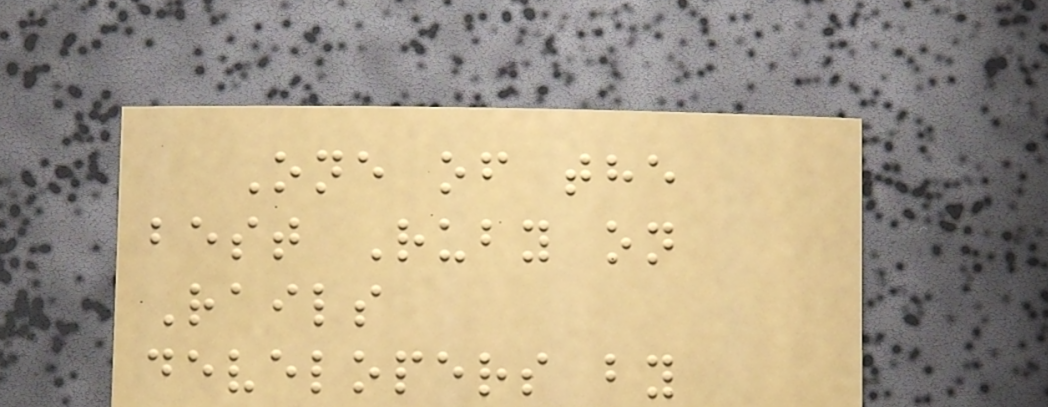One of the
best Ruby on
Rails
developers by
